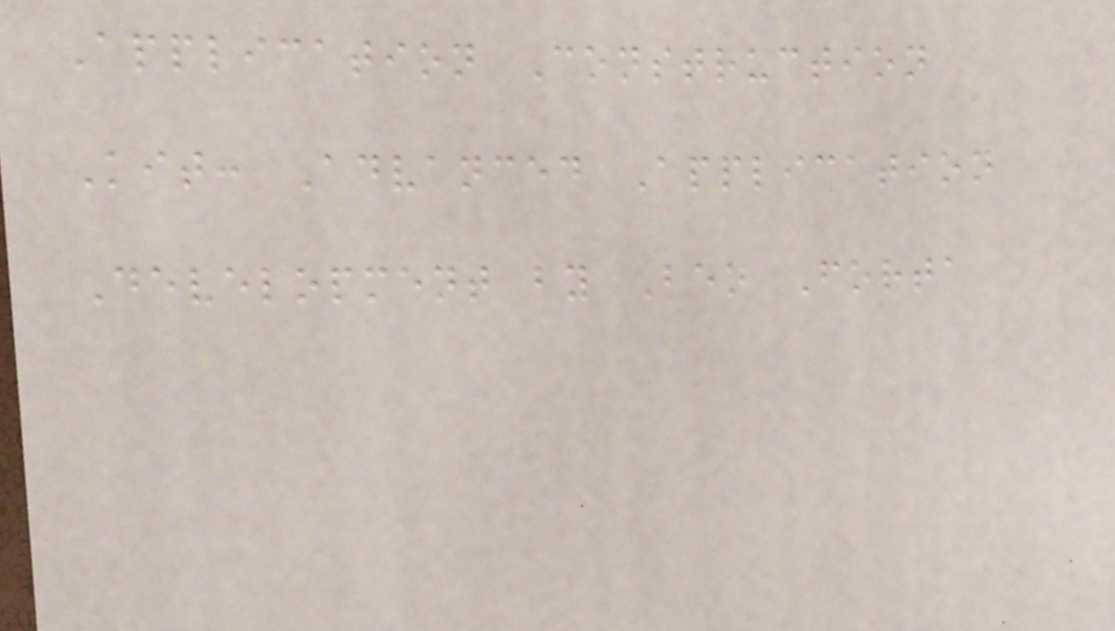Application Construction
Kit: Advanced Application
Development by Ben Forta
